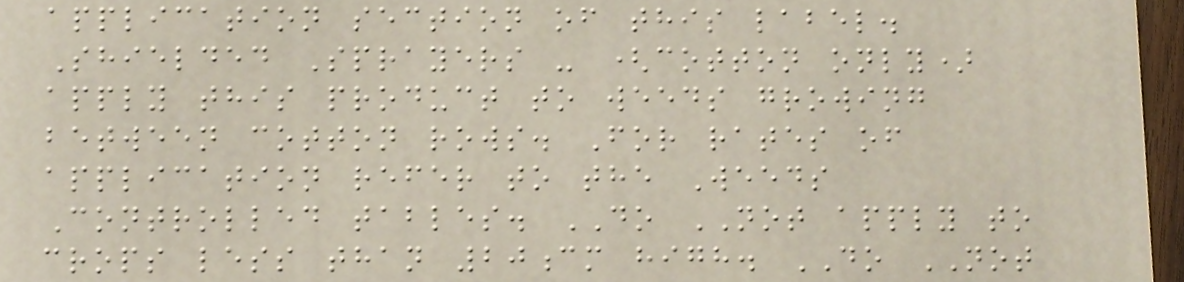application section of this label.
Shielded Sprayers - (cotton only)
apply this product to weeds growing
between cotton rows. For rates of
application refer to the Weeds
Controlled tables. DO NOT apply to
crops less than 20cm high. DO NOT
